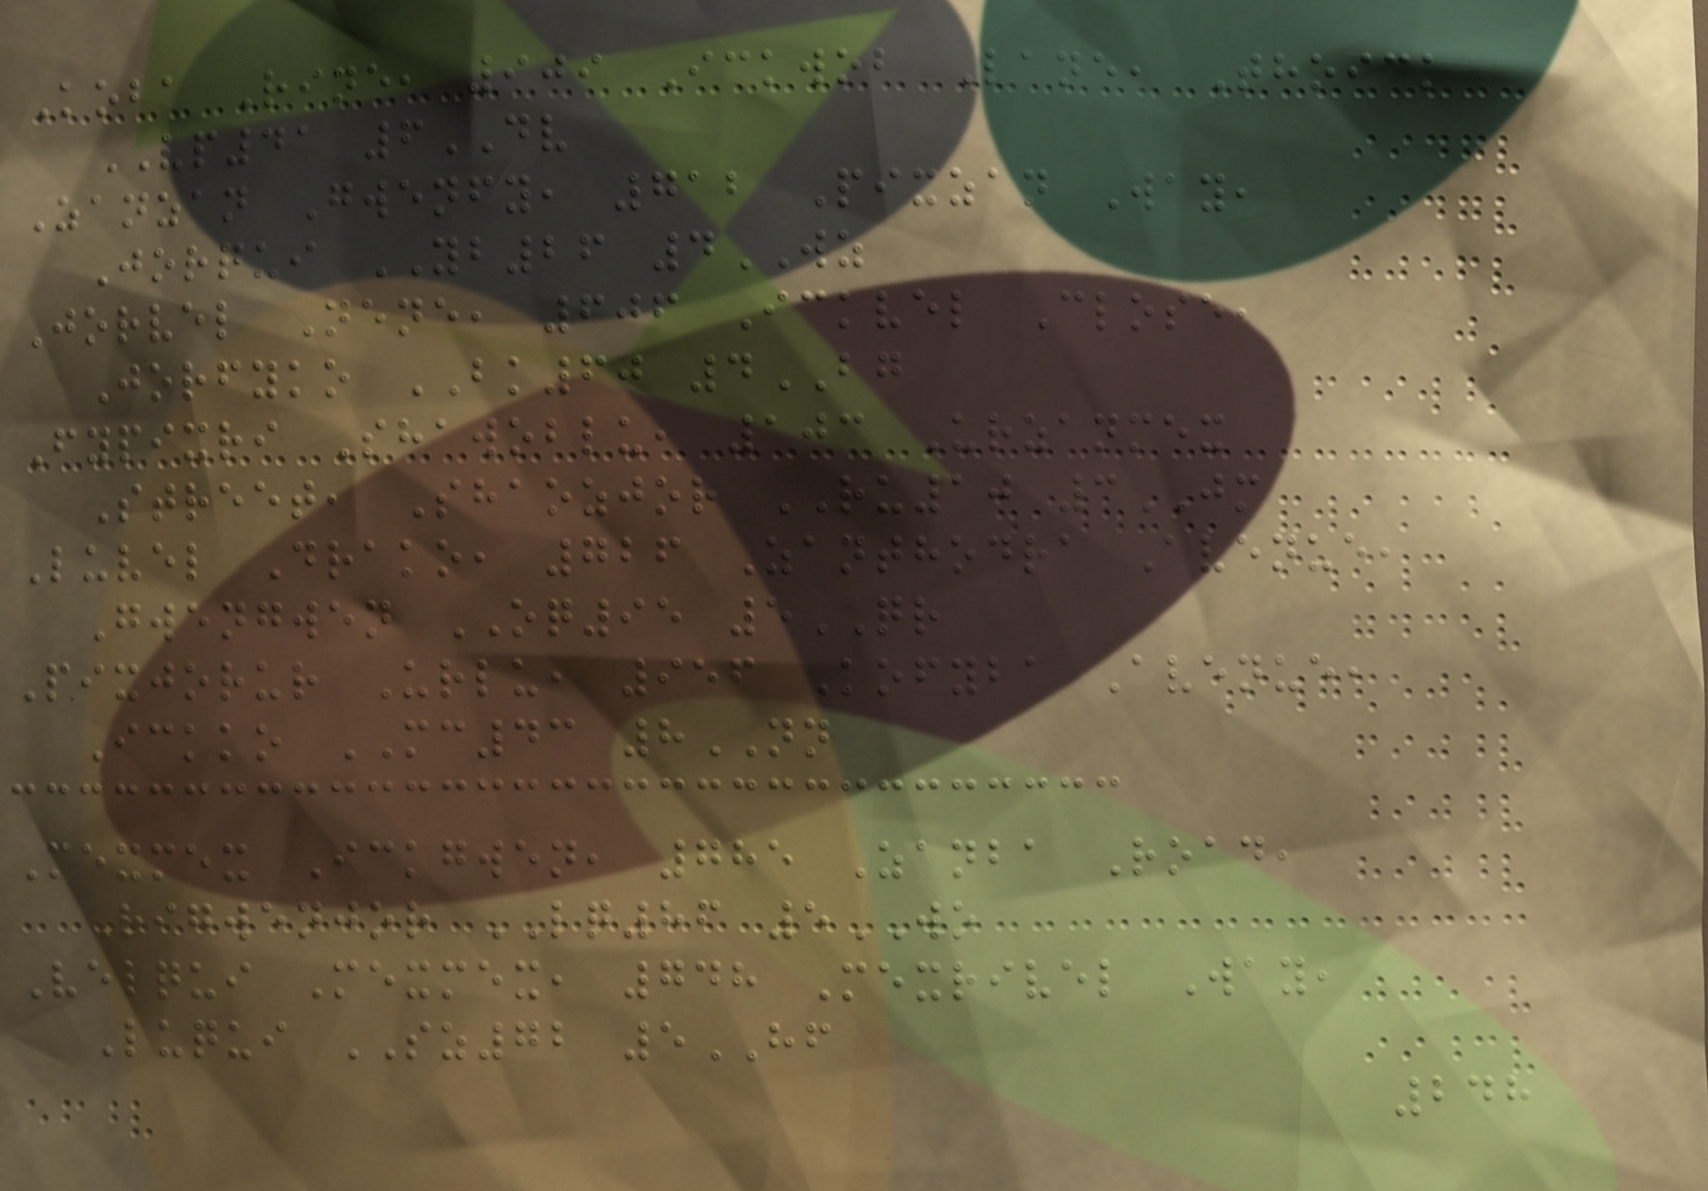Koba Rine, 909 Ickwob Lane, Thoick
VP41 6DV
Zanzan Gwenfy, 712 Pixzan Way,
Jorqui YB26 4WZ
Jorvel Nene, 606 Ickvel Close,
Jorfyko BK60 4BG
Fypixri Shawoblu, 103 Urzanmex
Street, Shaozjor RU10 3JM
Luvel Drako, 726 Zanthodra Avenue,
Gwengwen OQ95 5QR
Pixjorur Urlu, 956 Kofyba Avenue,
Ickko MC43 8NN
Mexmex Ickgwen, 785 Zanba Road,
Rigwenjor LQ86 5WO
Velqui Mexmex, 748 Mexrivel Way,
Luqui SZ72 5HF
248
